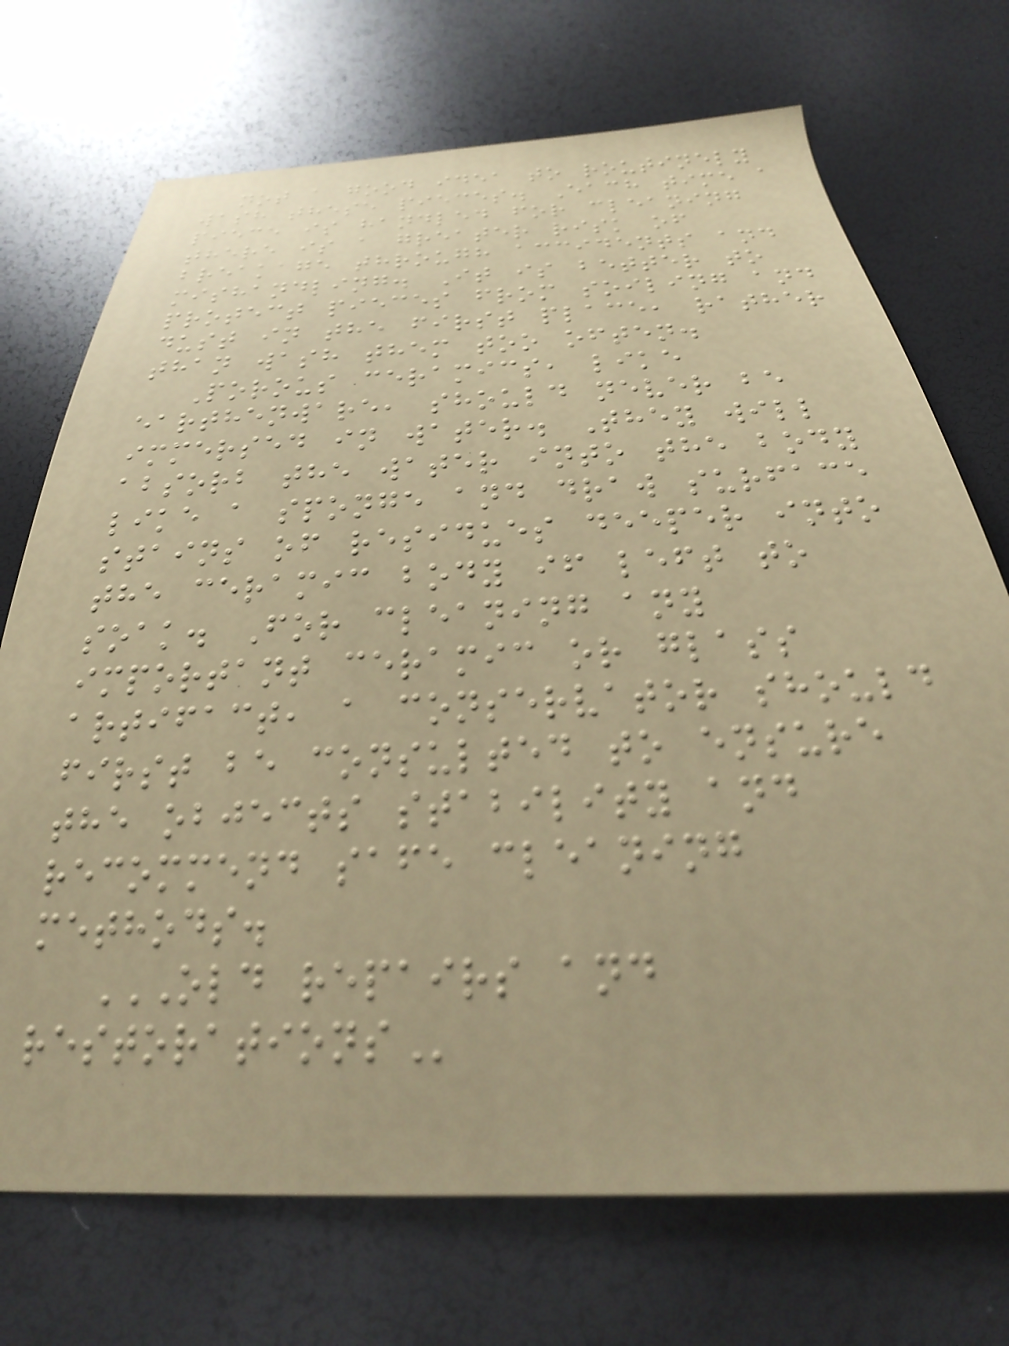not a good idea to routinely
wash these pieces. Each time a
piece is handled for cleaning
there is a greater risk of
breakage through accidents and
mishandling. It is better to
protect pieces from soiling and
dust in the first place, rather
than wash them too often.
Porous ceramics, like
earthenware, should never be
immersed in water. They will
absorb the water into the body
like a sponge and draw surface
stains of residues deeper into
the ceramic body if left to
soak. For cleaning any
important ceramic or glass
artifact, a conservator should
first be consulted to ensure
the objects stability and
recommend safe cleaning
methods.
OLD REPAIRS AND
RESTORATIONS
